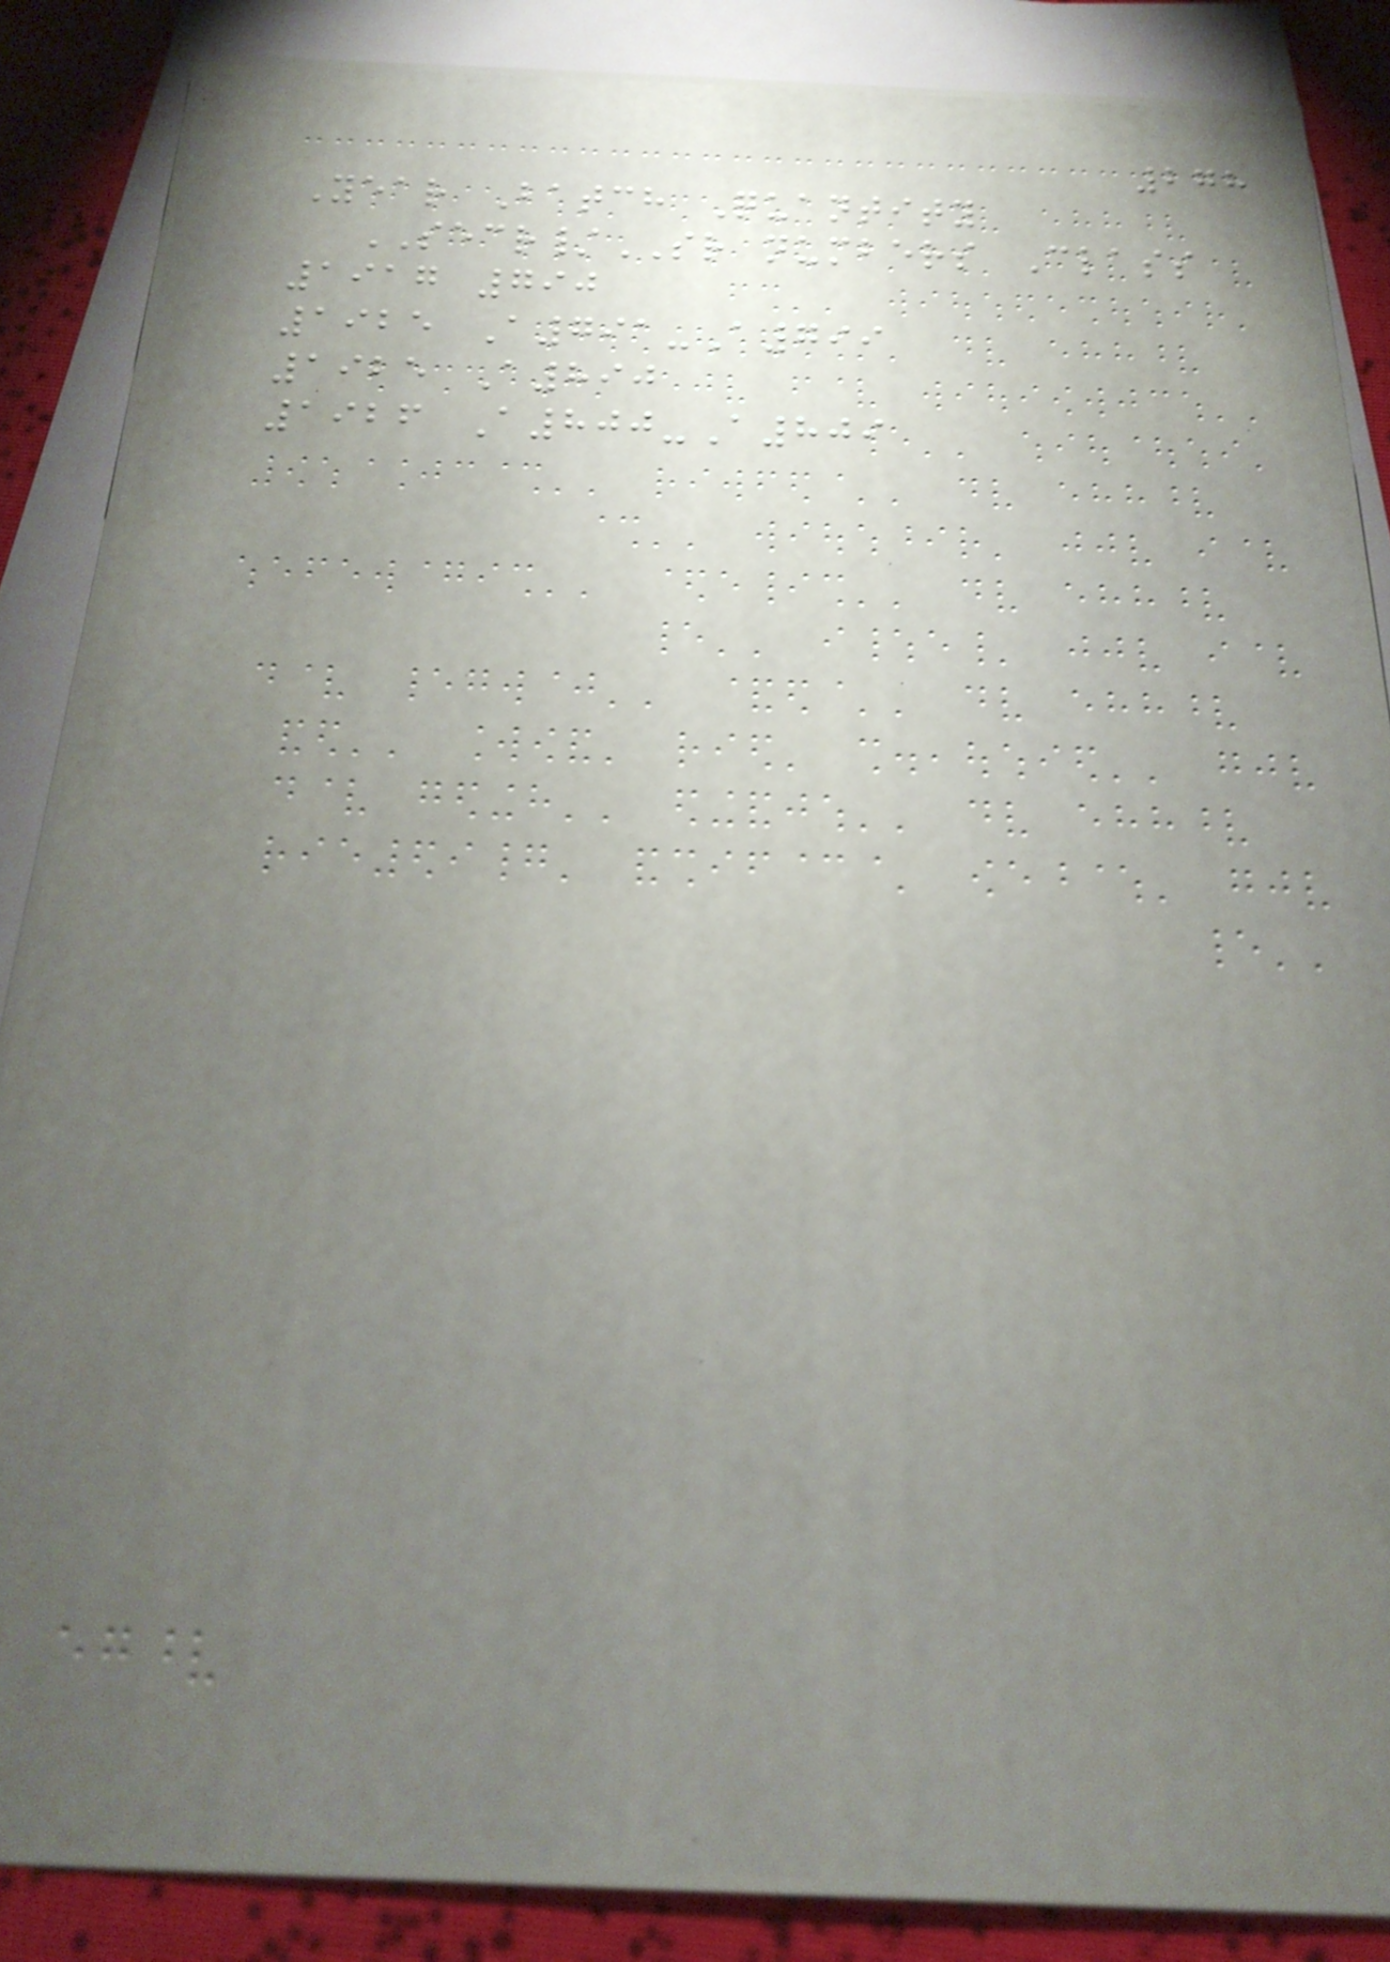278
Year Batch Quantity
SECR/SR numbers Class
1917 790
1925 A791-A799
1925 A890
1926 A800-A809
